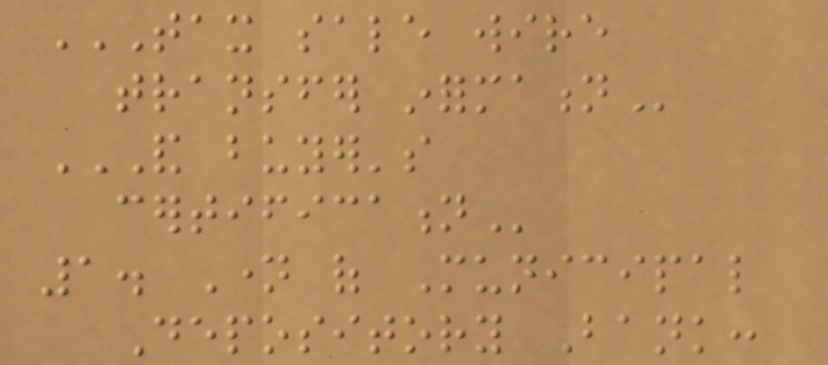TAX SALE WIRE
TRANSFER INFORMATION
AND BUYER'S
CERTIFICATION
1. Name of Municipal
Depository Bank:
